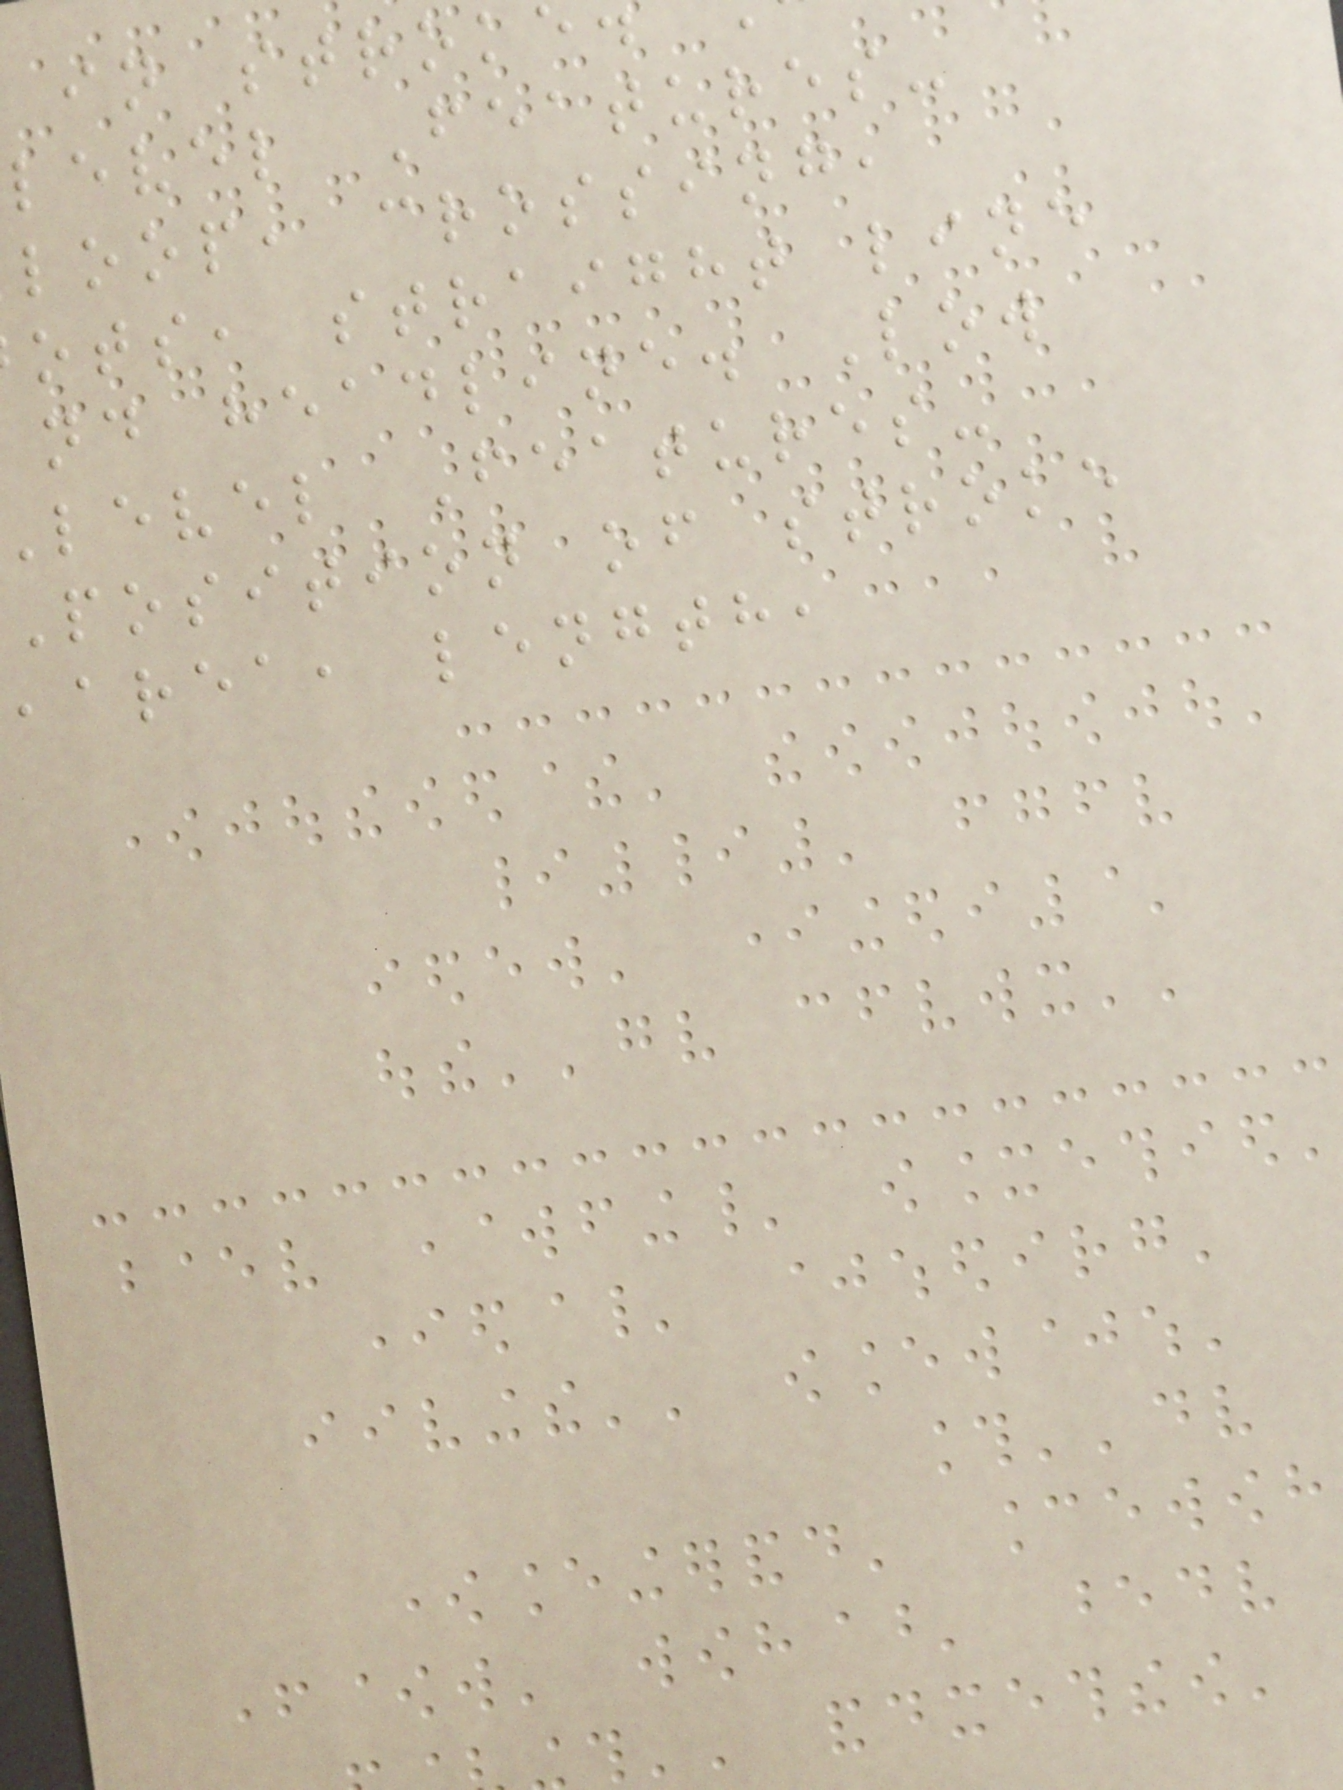in strok
level Features-
loop, crossing,
ots, straight line
nd headline. Low
level Features-
Position of stroke
,area, length,
